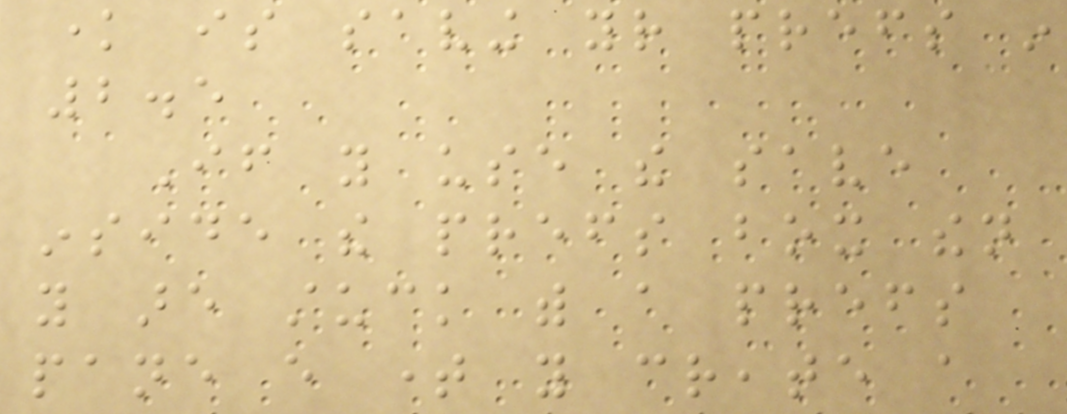know is saving your prefs in
2.5
If you use the save
inside the prefs box then
you are stuck with a prefs
pane every time you create a
